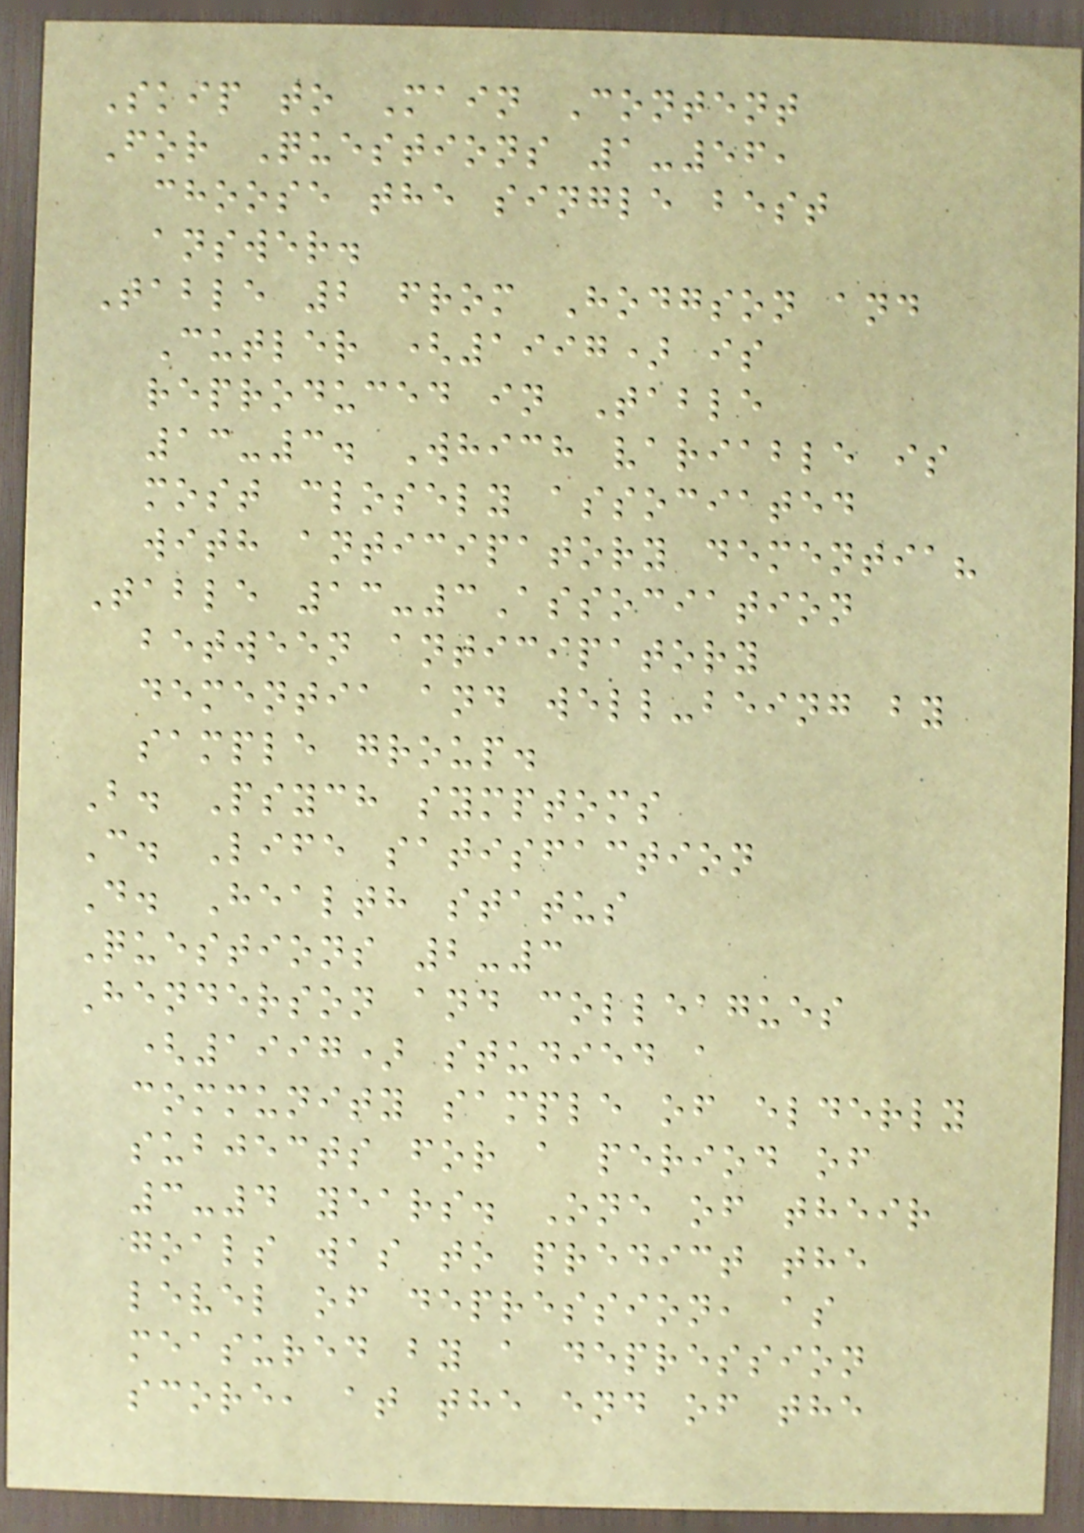Skip to Main Content
For Questions 1-56,
choose the single best
answer.
Table 2 from Hodgson and
Cutler (1997) is
reproduced in Table
13-3. Which variable is
most closely associated
with anticipatory dementia?
Table 13-3Association
between anticipatory
dementia and well-being by
sample group.
B. Psych symptoms
C. Life satisfaction
D. Health status
Questions 2-3
Henderson and colleagues
(1997) studied a
community sample of elderly
subjects for a period of
3-4 years. One of their
goals was to predict the
level of depression, as
measured by a depression
score, at the end of the
